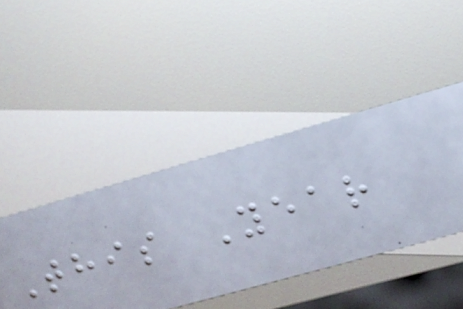This Year
